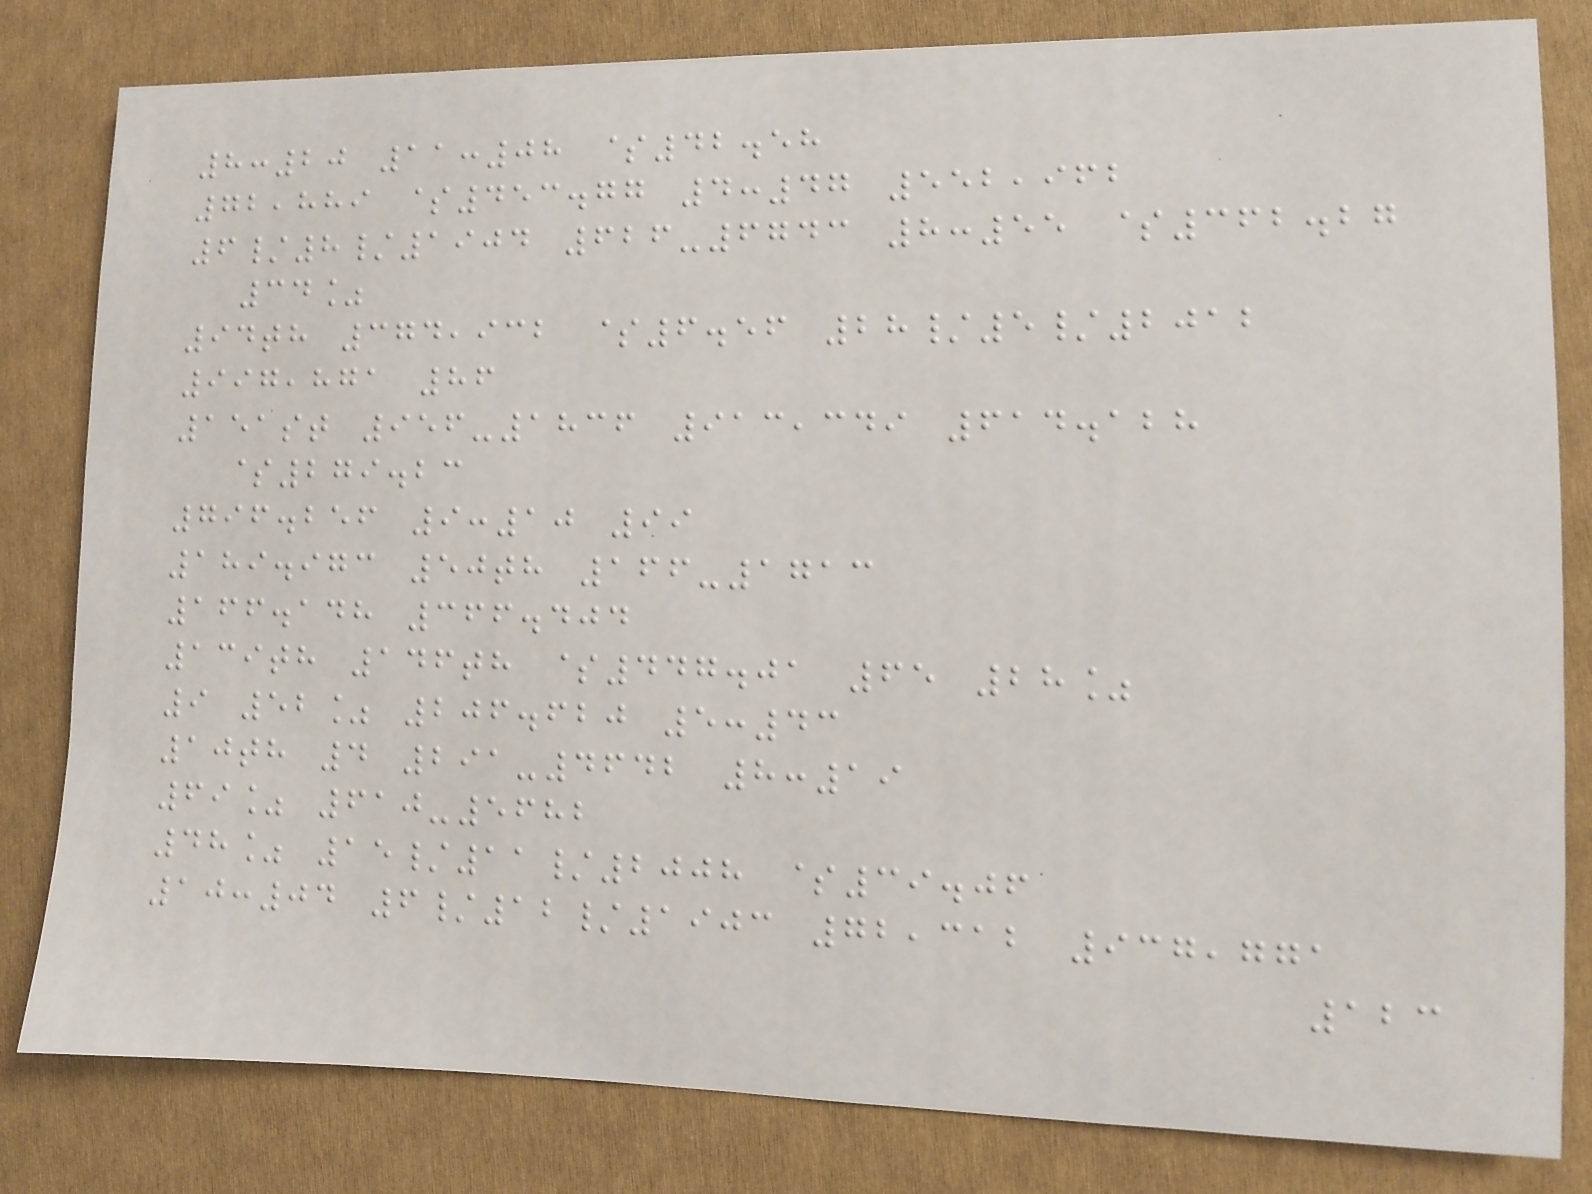8:20 11:08 $42.58
72,889 $453.77 4:47 552,962
6/8/1904 626-6743 8:55 $362.27
34%
94th 374,932 $6.56 28/5/2012
997,871 86
151st 956-1836 913,349 614.128
$279.23
796.256 9:10 99
189.973 50th 166-1713
166.148 366.404
139th 146th $447.01 65 28%
9 52% 206.620 5:43
10th 4 291-4642 8:19
69% 610-5682
48% 15/11/2008 $39.06
10:04 6/12/1903 72,312 937,771
123
